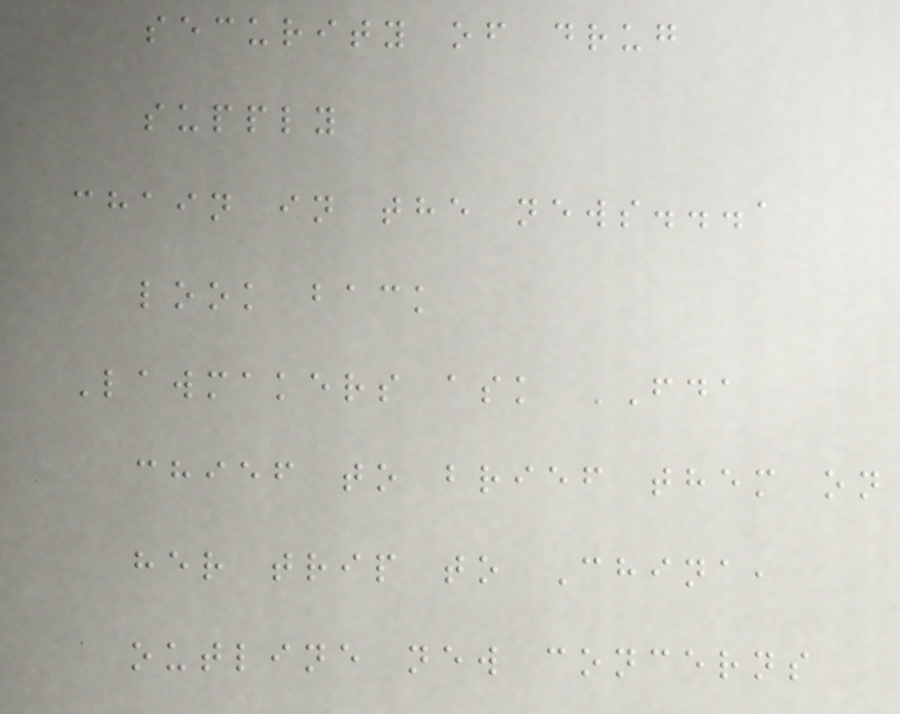security of drug
supply
chain in the news...a
look back
Lawmakers ask FDA
chief to brief them on
her trip to China,
outline new concerns
